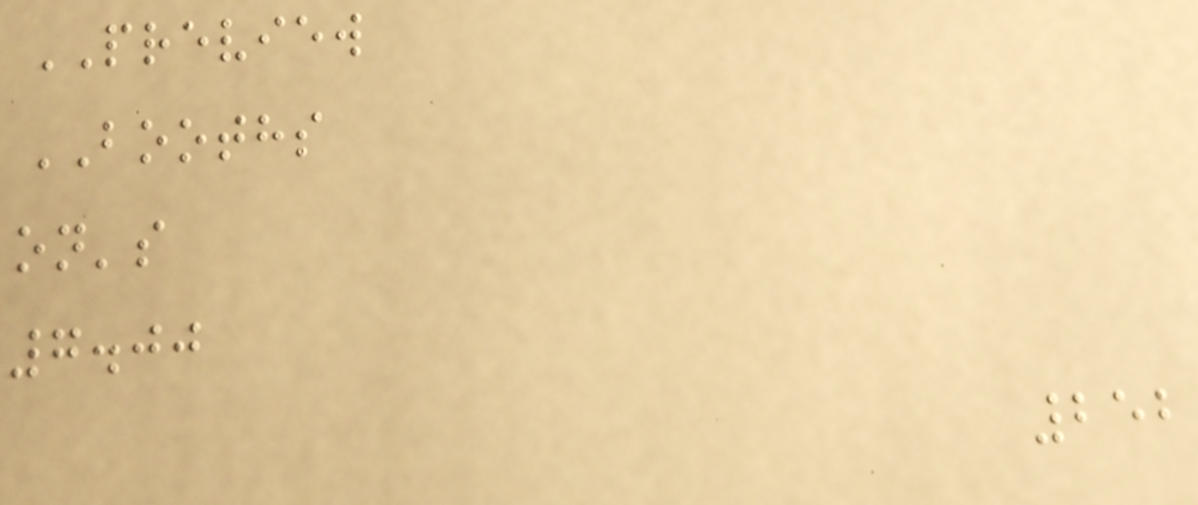PREVIEW
BOOTHS
on's
7.00
252
